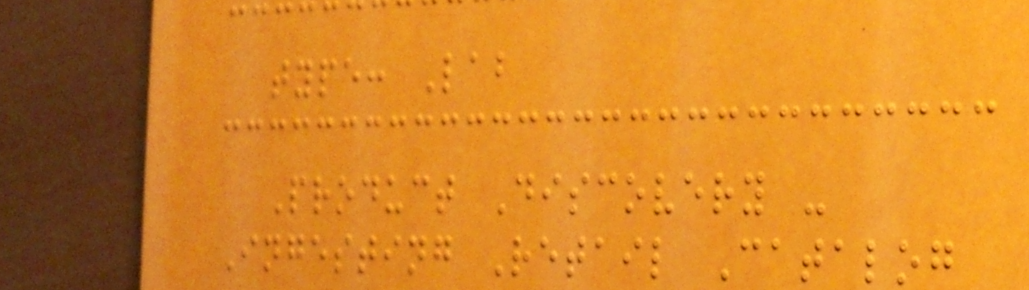type: Lab
Product Discovery -
Ingesting Retail Catalog
